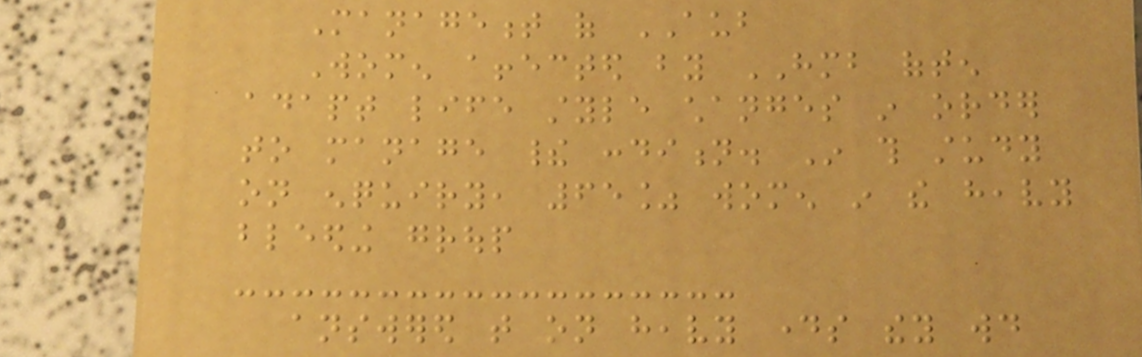Management of AUB
Women affected by HMB often
adapt life style changes in order
to manage their condition. In this study
on enquiry, 65% women in the heavy
bleeding group
answered that on heavy days they would
